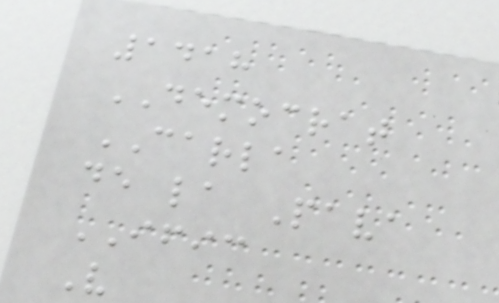1418
DEMOCRAT
CARLA
de la Pava
IFIC
V
